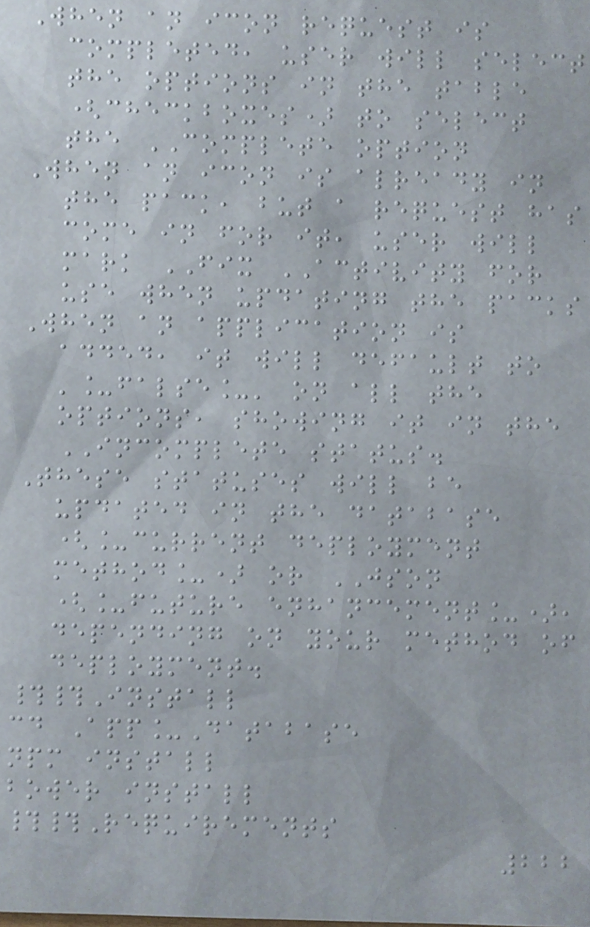When an icon request is
completed, user will select
the options in the table
(checkboxes) to select
the COMPLETE option
When an icon is already in
the pack, but a request has
come in for it, user will
mark FIX ACTIVITY for
use when updating the packs
When an application is
added, it will default to
'_false_' on all the
options, showing it in the
INCOMPLETE status.
These statuses will be
updated in the database
(_current deployment
method_) or JSON
(_future enhancement_),
depending on your method of
deployment.
##Install
cd App_Database
npm install
bower install
##Requirements
222
